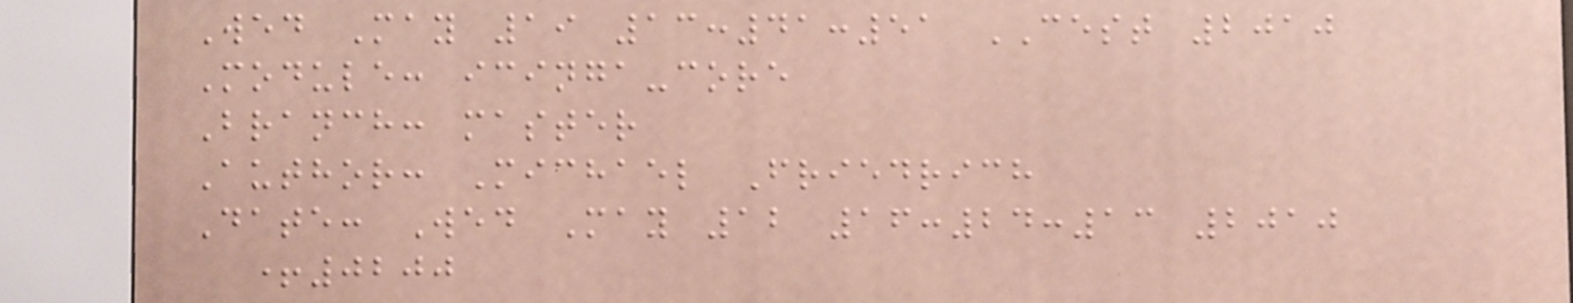Wed May 19 13:41:51 CEST 2010
Module: icinga-core
Branch: master
Author: Michael Friedrich
Date: Wed May 12 16:24:13 2010
+0200
